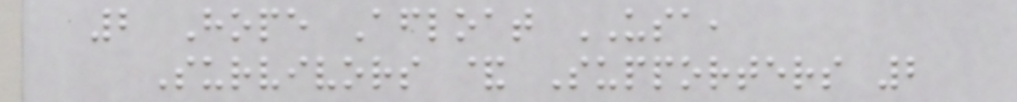2 Hope Afloat USA,
Survivors & Supporters 2
